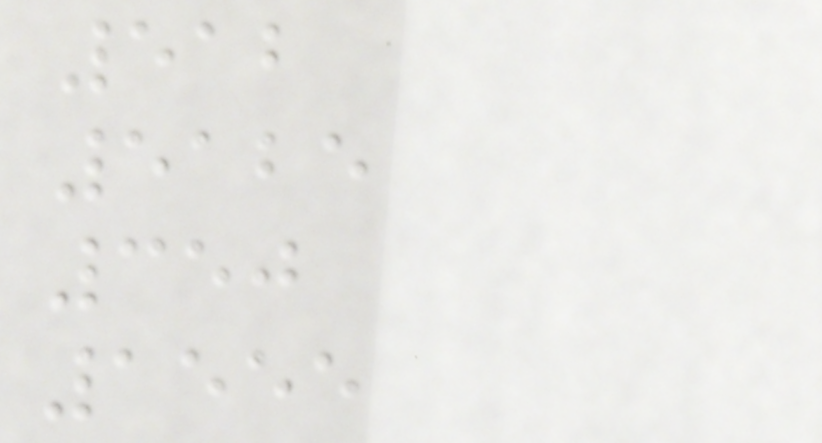512
5125
350
1555
